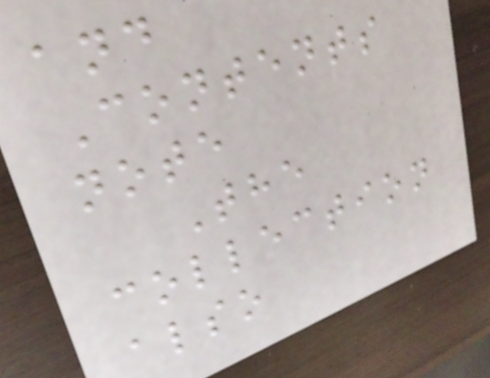and
Contents
note
The
collection
also
